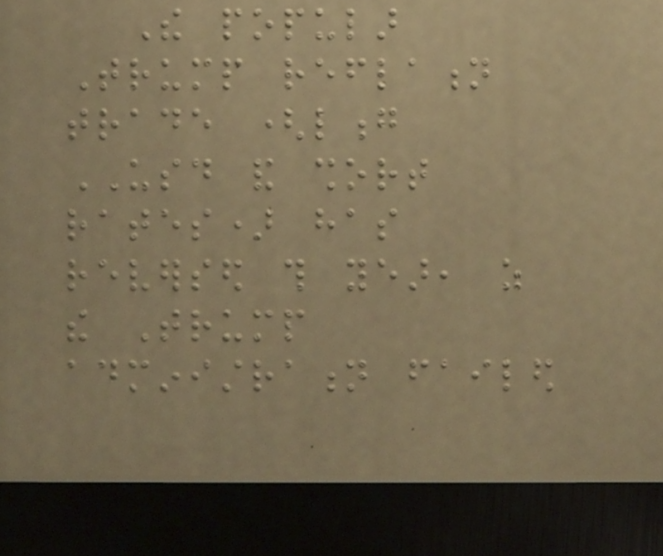The popular
Trump reflation
trade (long
USD and short
rates) has
reversed this year, as
the Trump
administration failed
